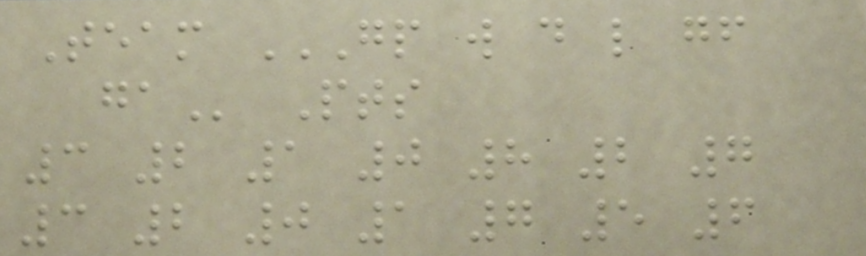Team GP W D L GF
GA Pts
3 2 1 0 8 2 7
3 2 0 1 7 5 6
